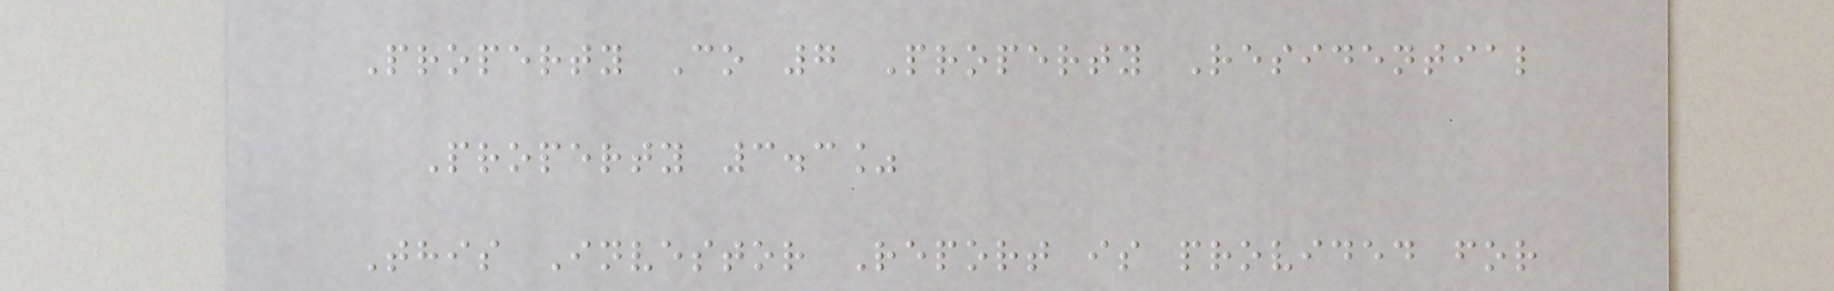Property Co 7 Property Residential
Property 3.3%
This Investor Report is provided for
